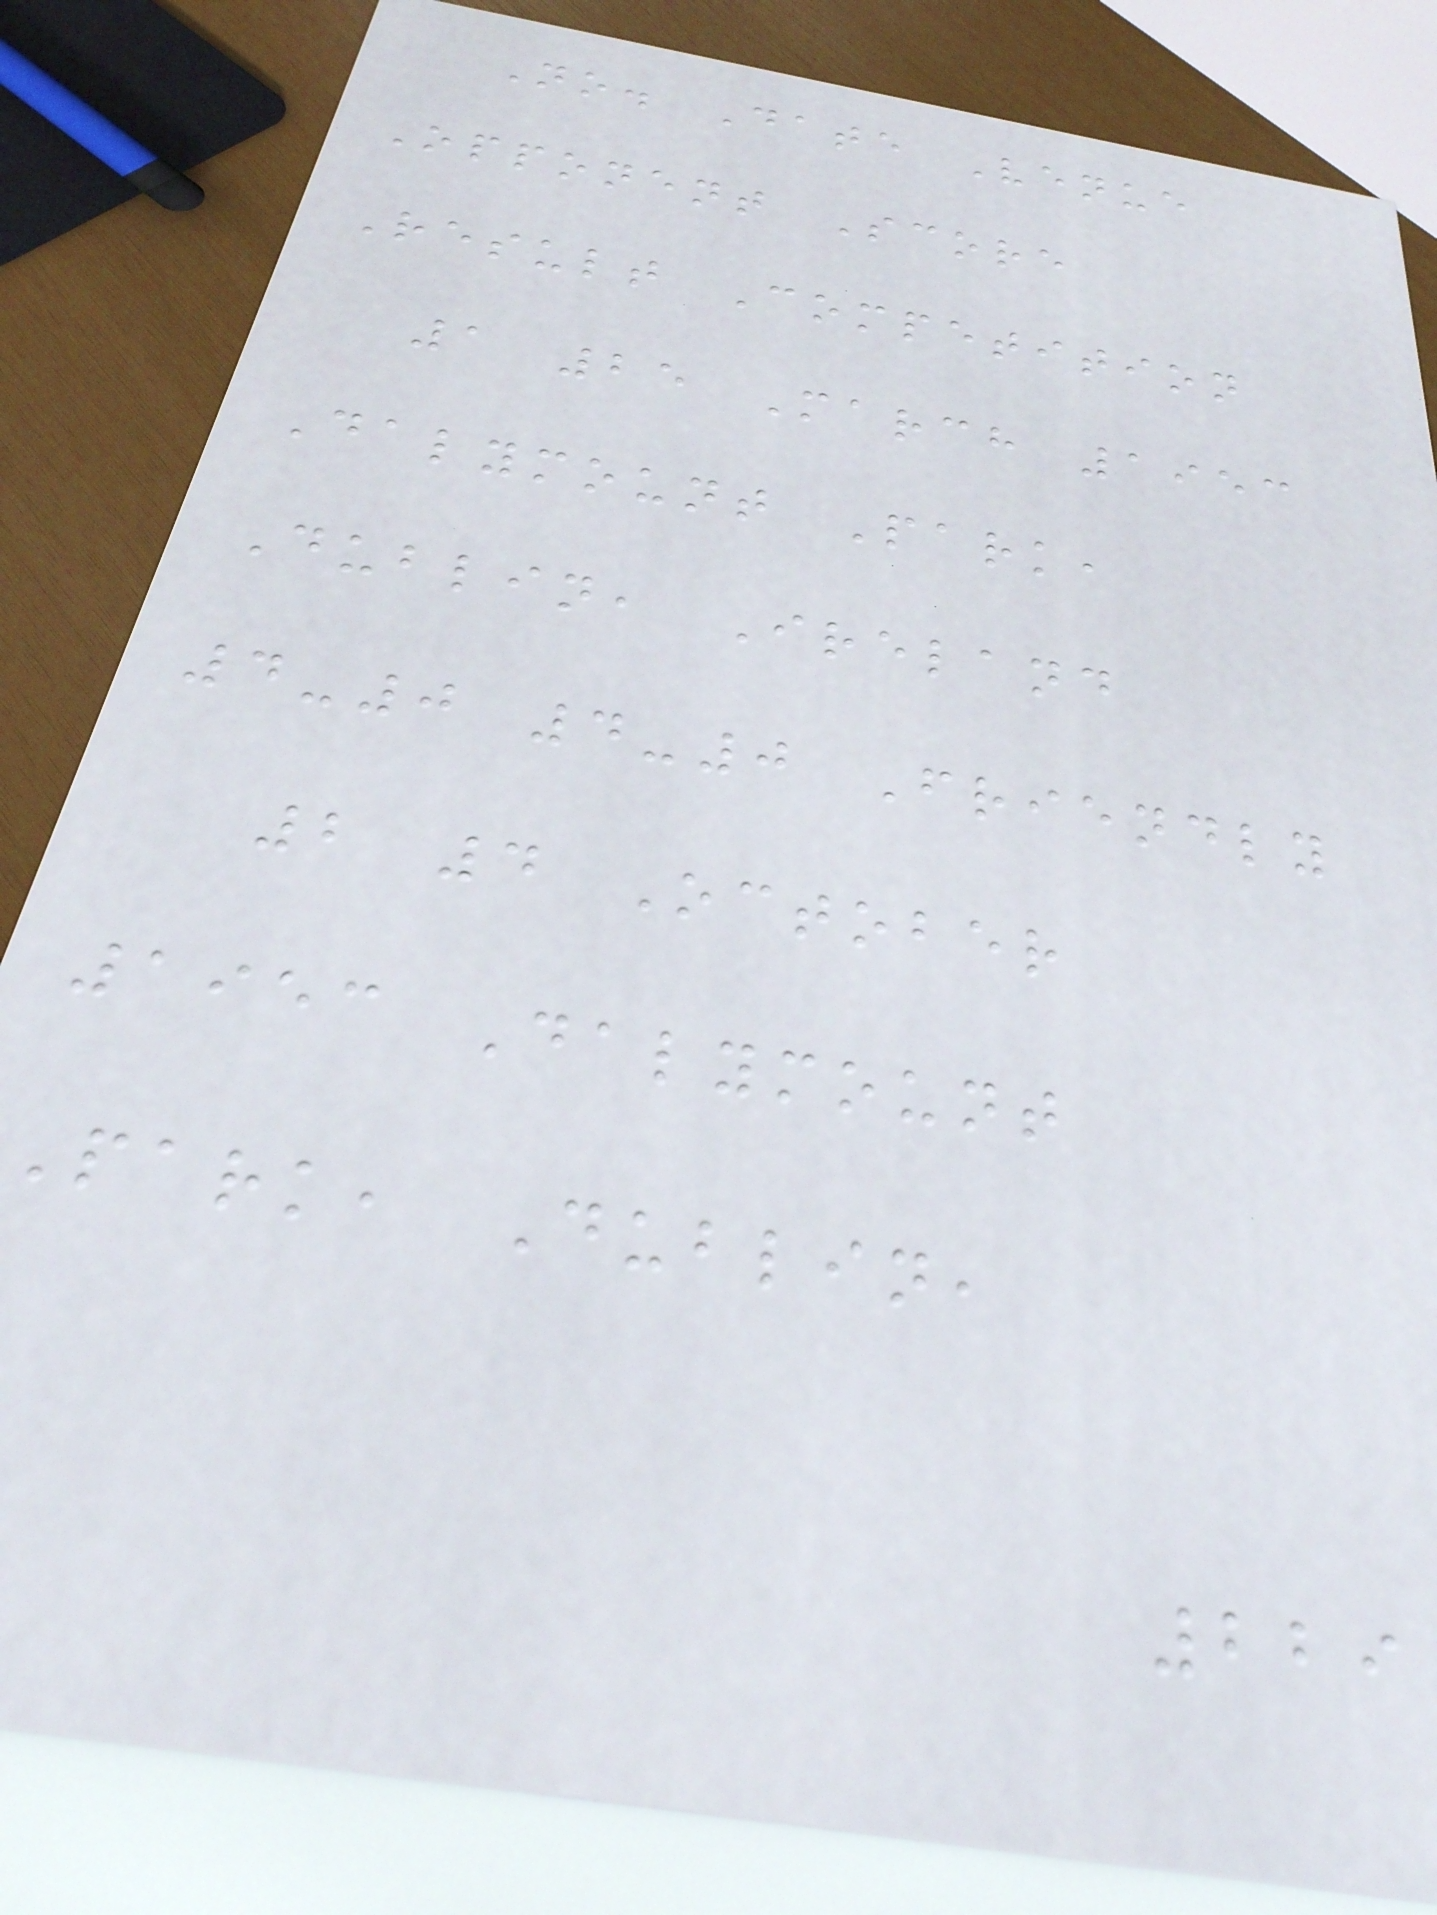No. Date Venue
Opponent Score
Result Competition
1 25 March 1953
Dalymount Park,
Dublin, Ireland
4-0 4-0 Friendly
2 4 October
1953 Dalymount
Park, Dublin,
229
